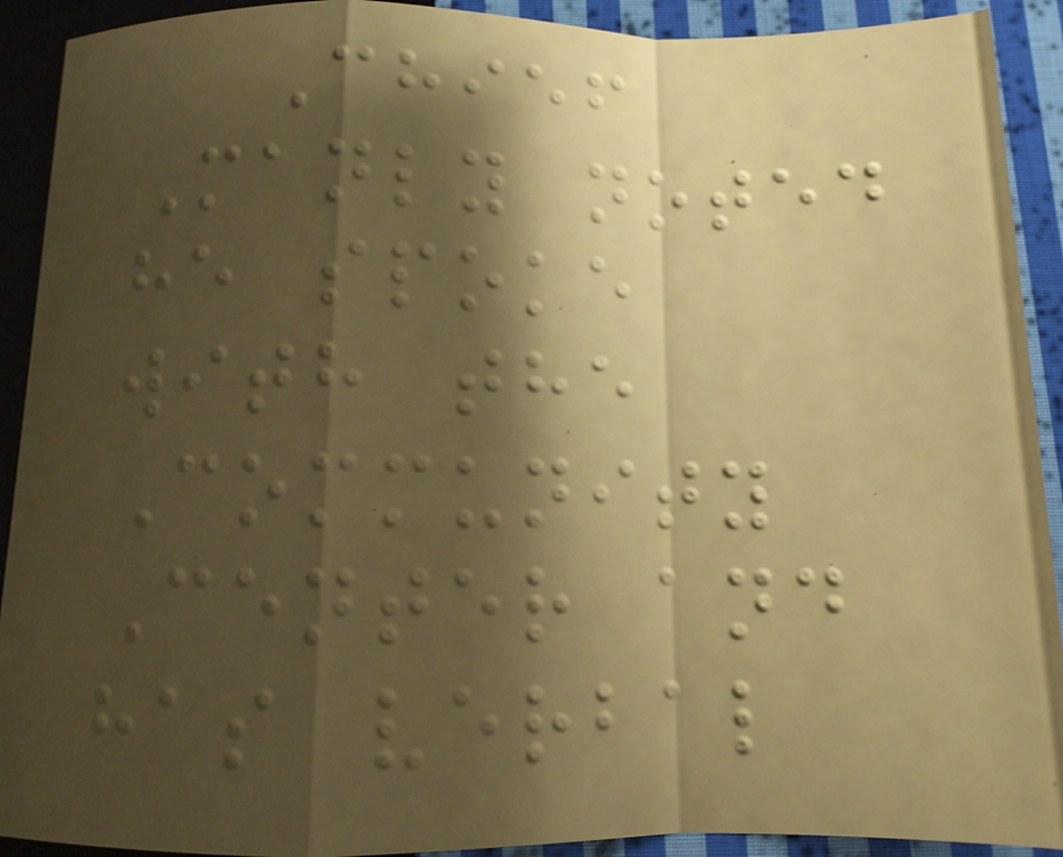Chief
Manly noted
he spoke
with the
Community
Center and
has verbal
